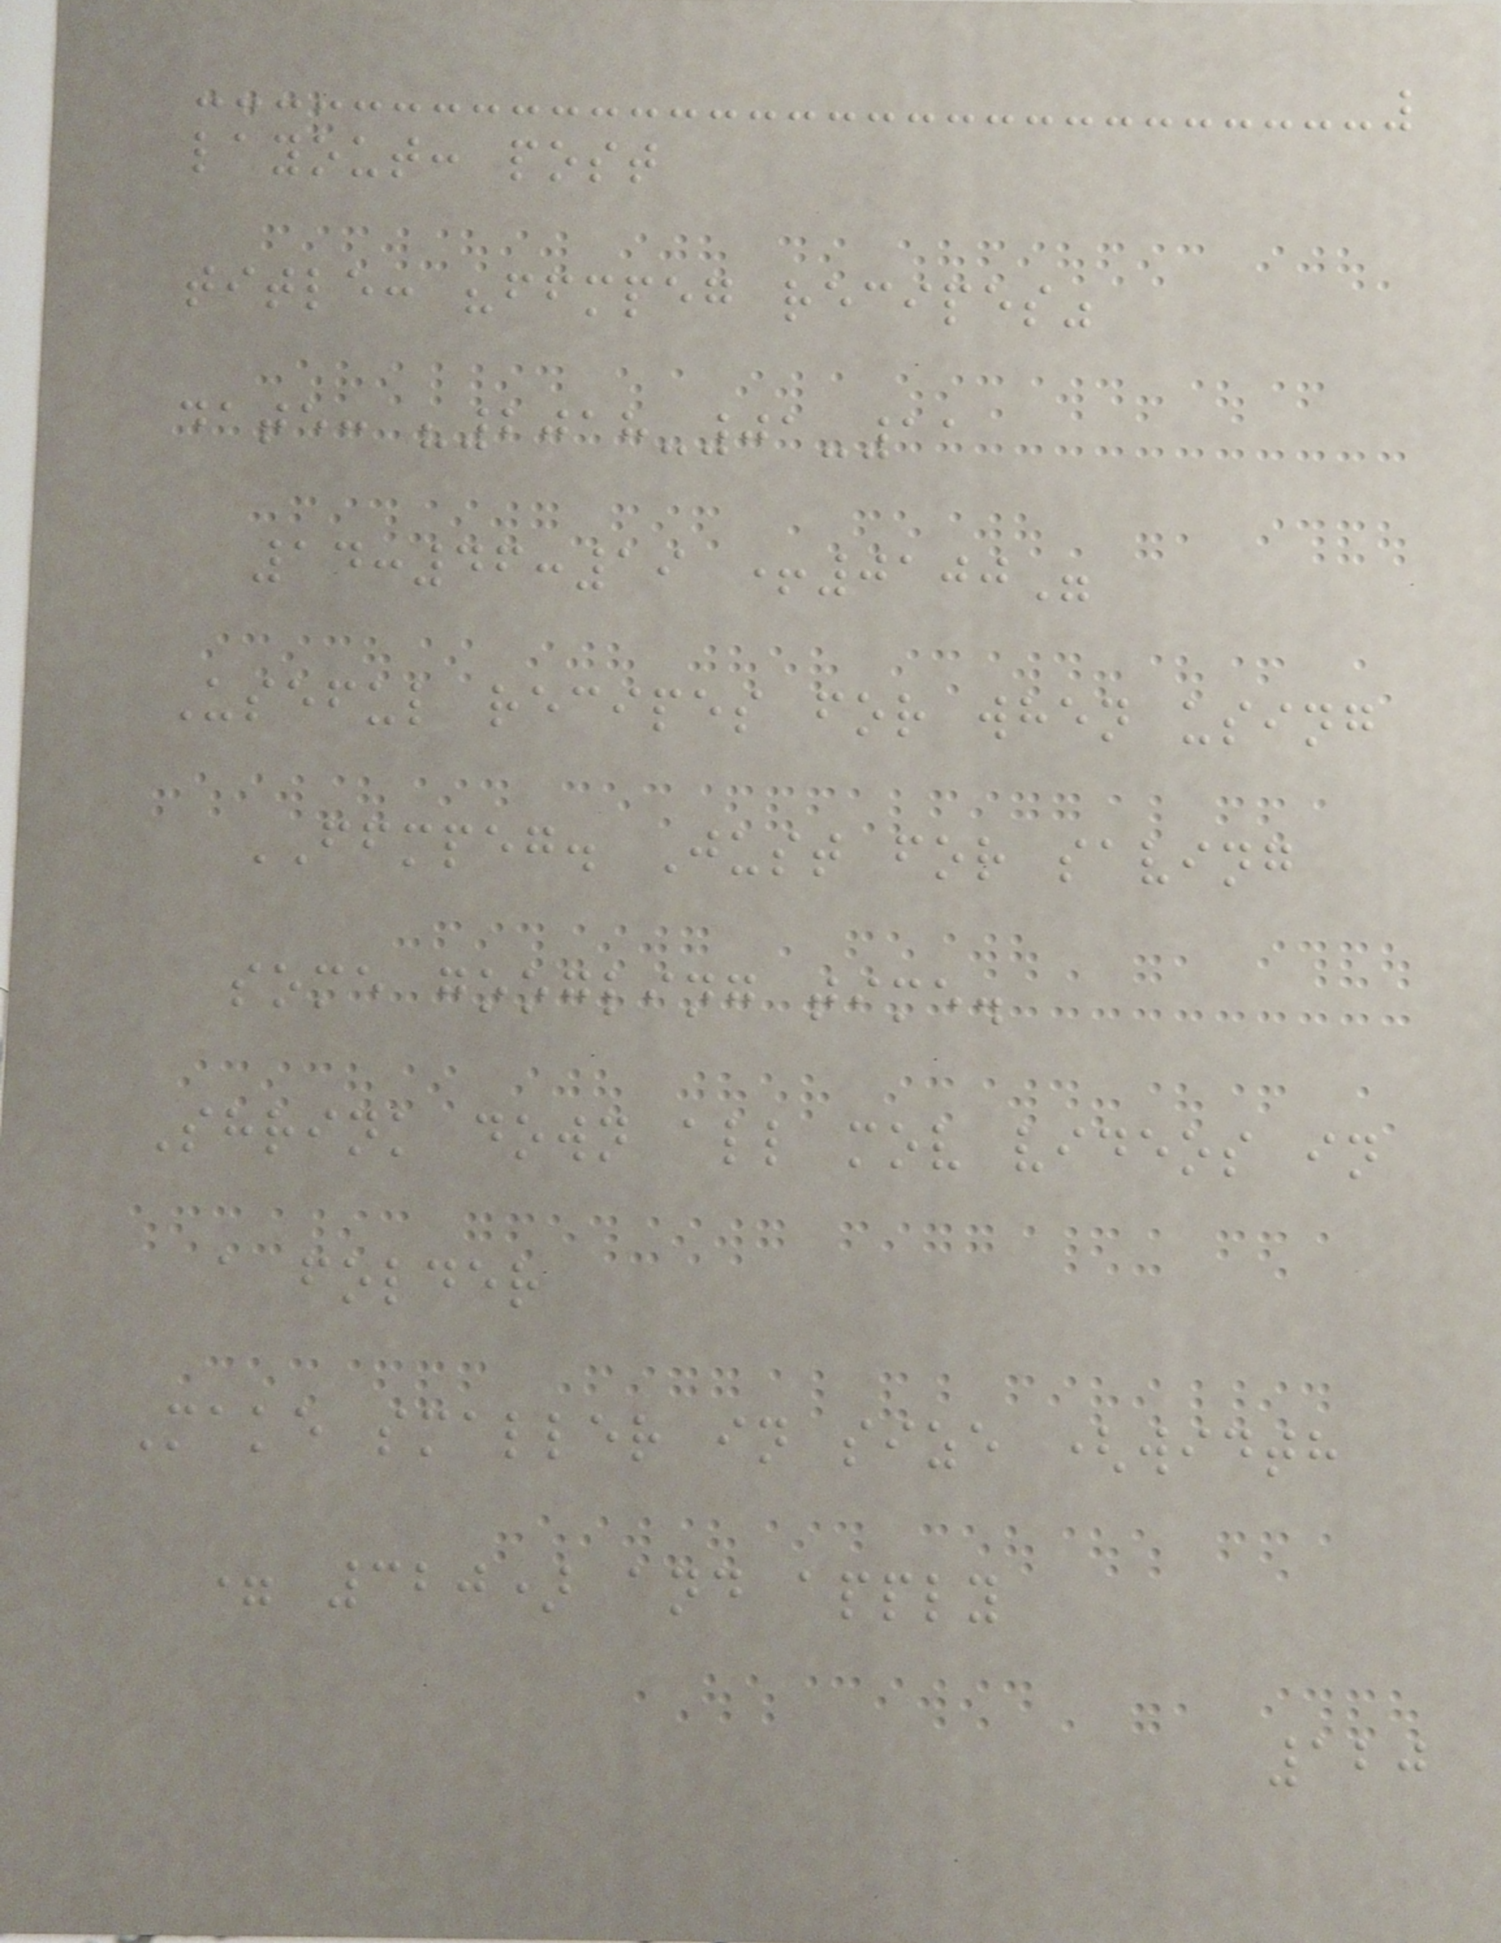layout: post
title: "ffmpeg recipes"
date: "2018-01-11
14:46:19 +0100"
Useful recipes for when using
FFMPEG. Just for saving
some googling time.
Shrink down all mov videos in
a folder
Make smaller in size (width
= 320) and apply
120
